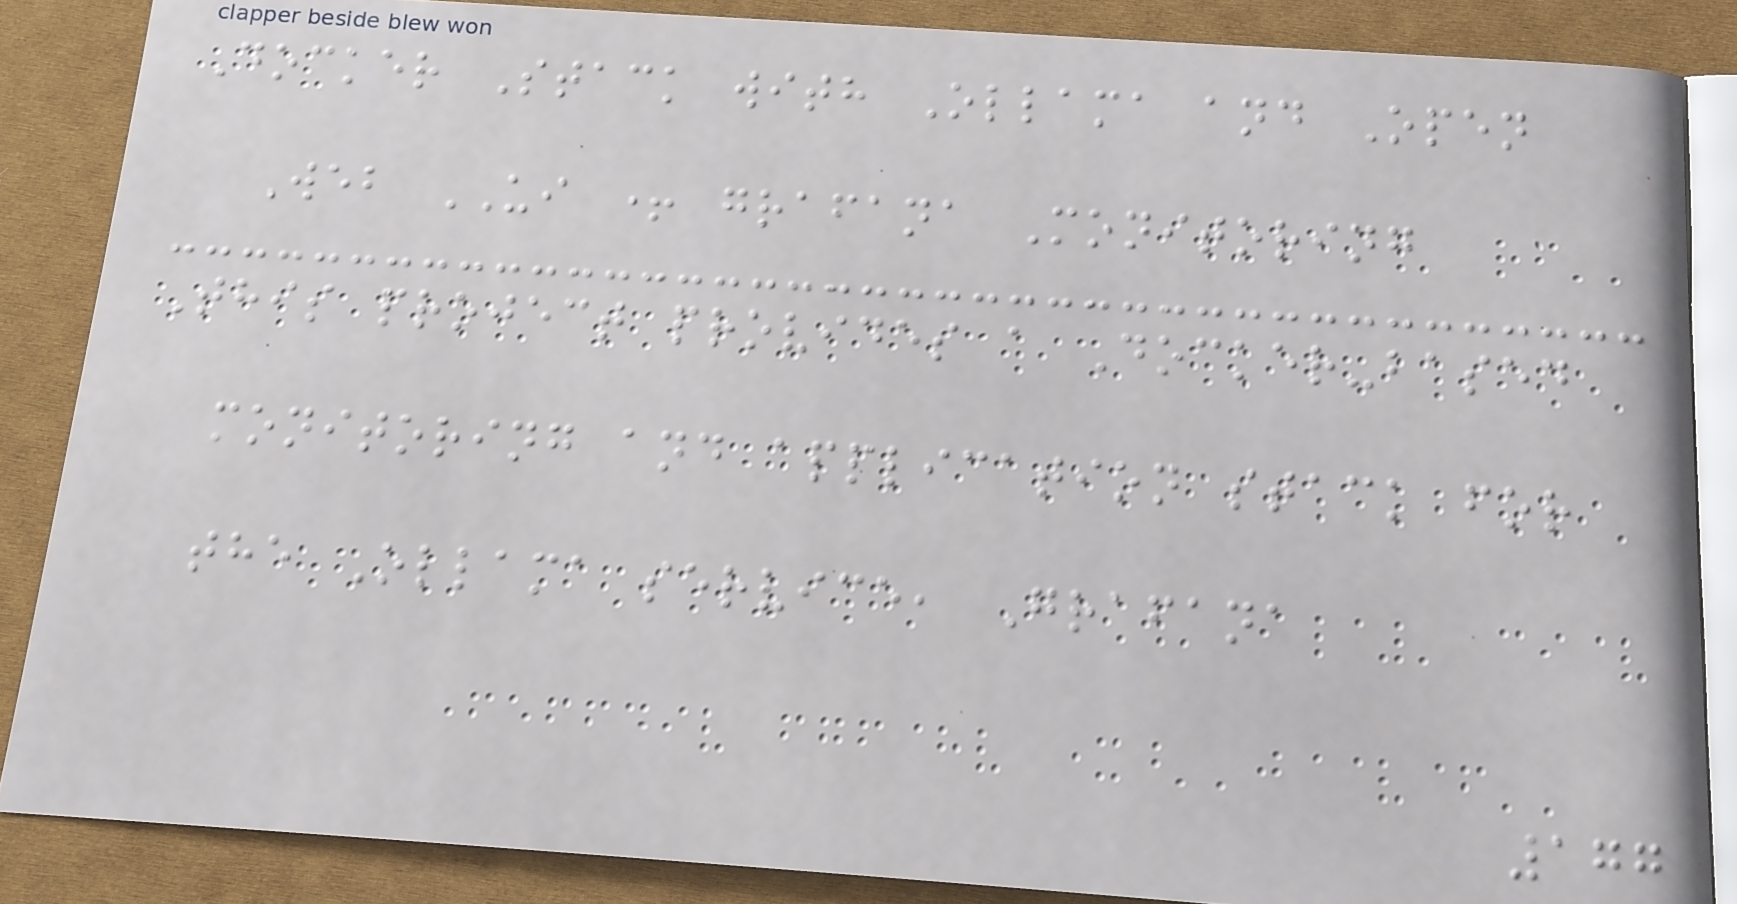Docker Stack with Ollama and Open
Web UI + grafana Monitoring
This project provides a Docker-based
monitoring and application stack for
the Ollama service, Grafana
177
